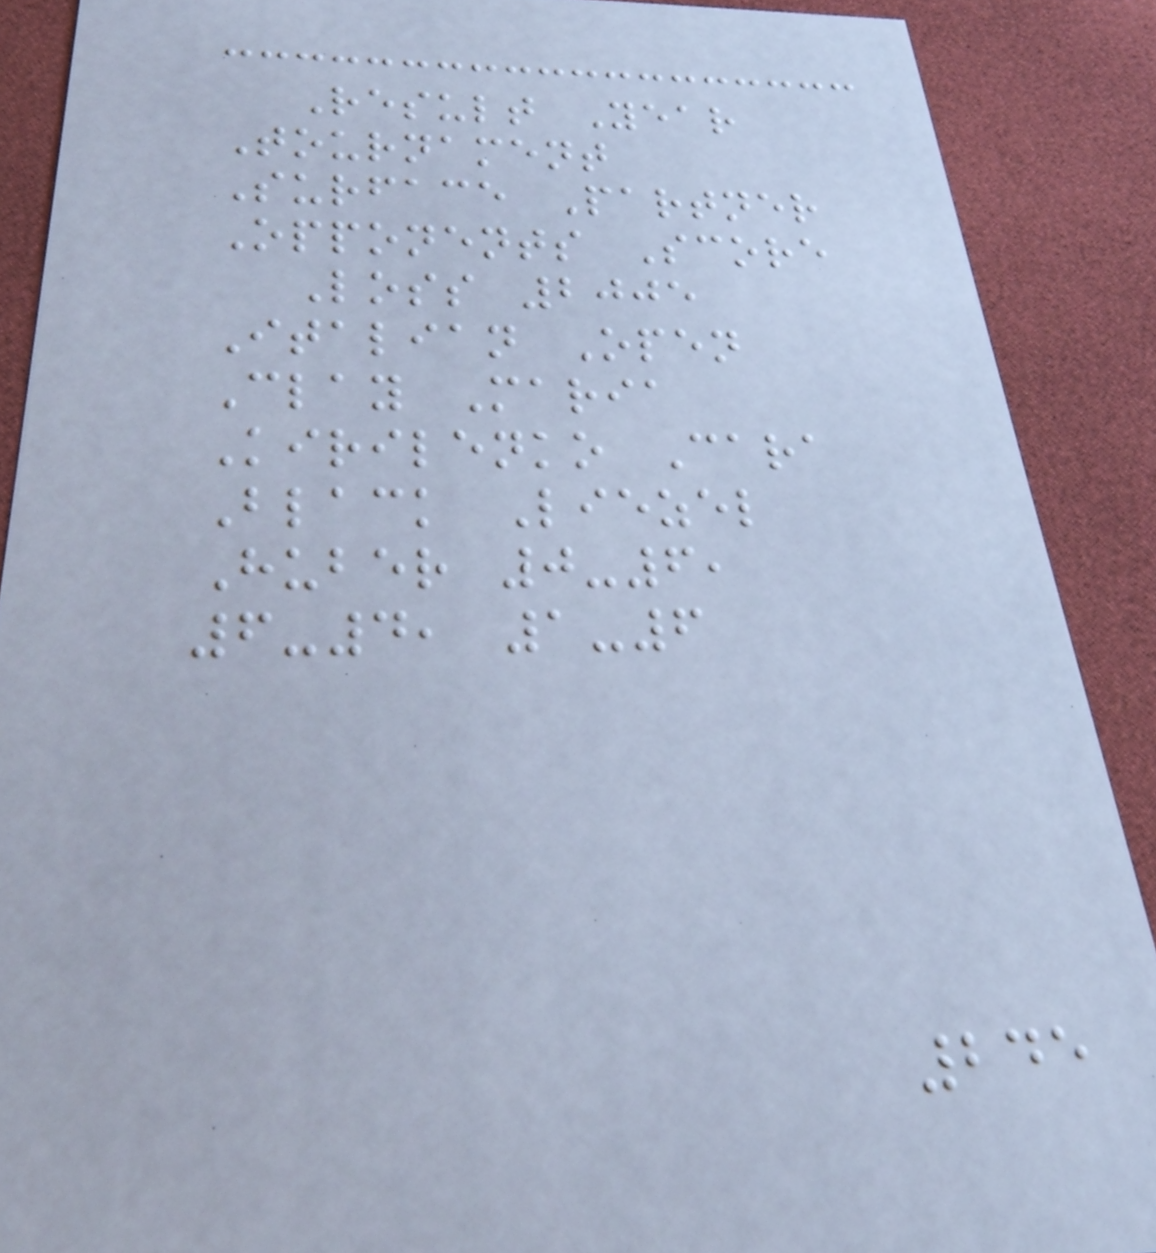Result Year
Tournament
Surface Partner
Opponents Score
Loss 2005
Italian Open
Clay Maria
Kirilenko Cara
Black Liezel
Huber 0-6,
6-4, 1-6
245
